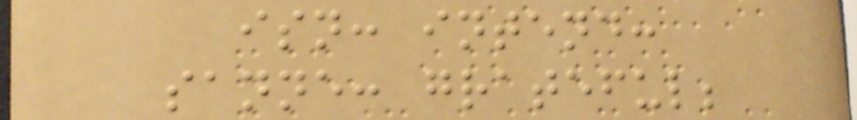isn: intend:
sanne: grateful;
